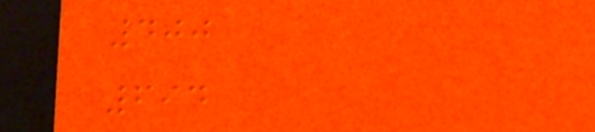400
694
